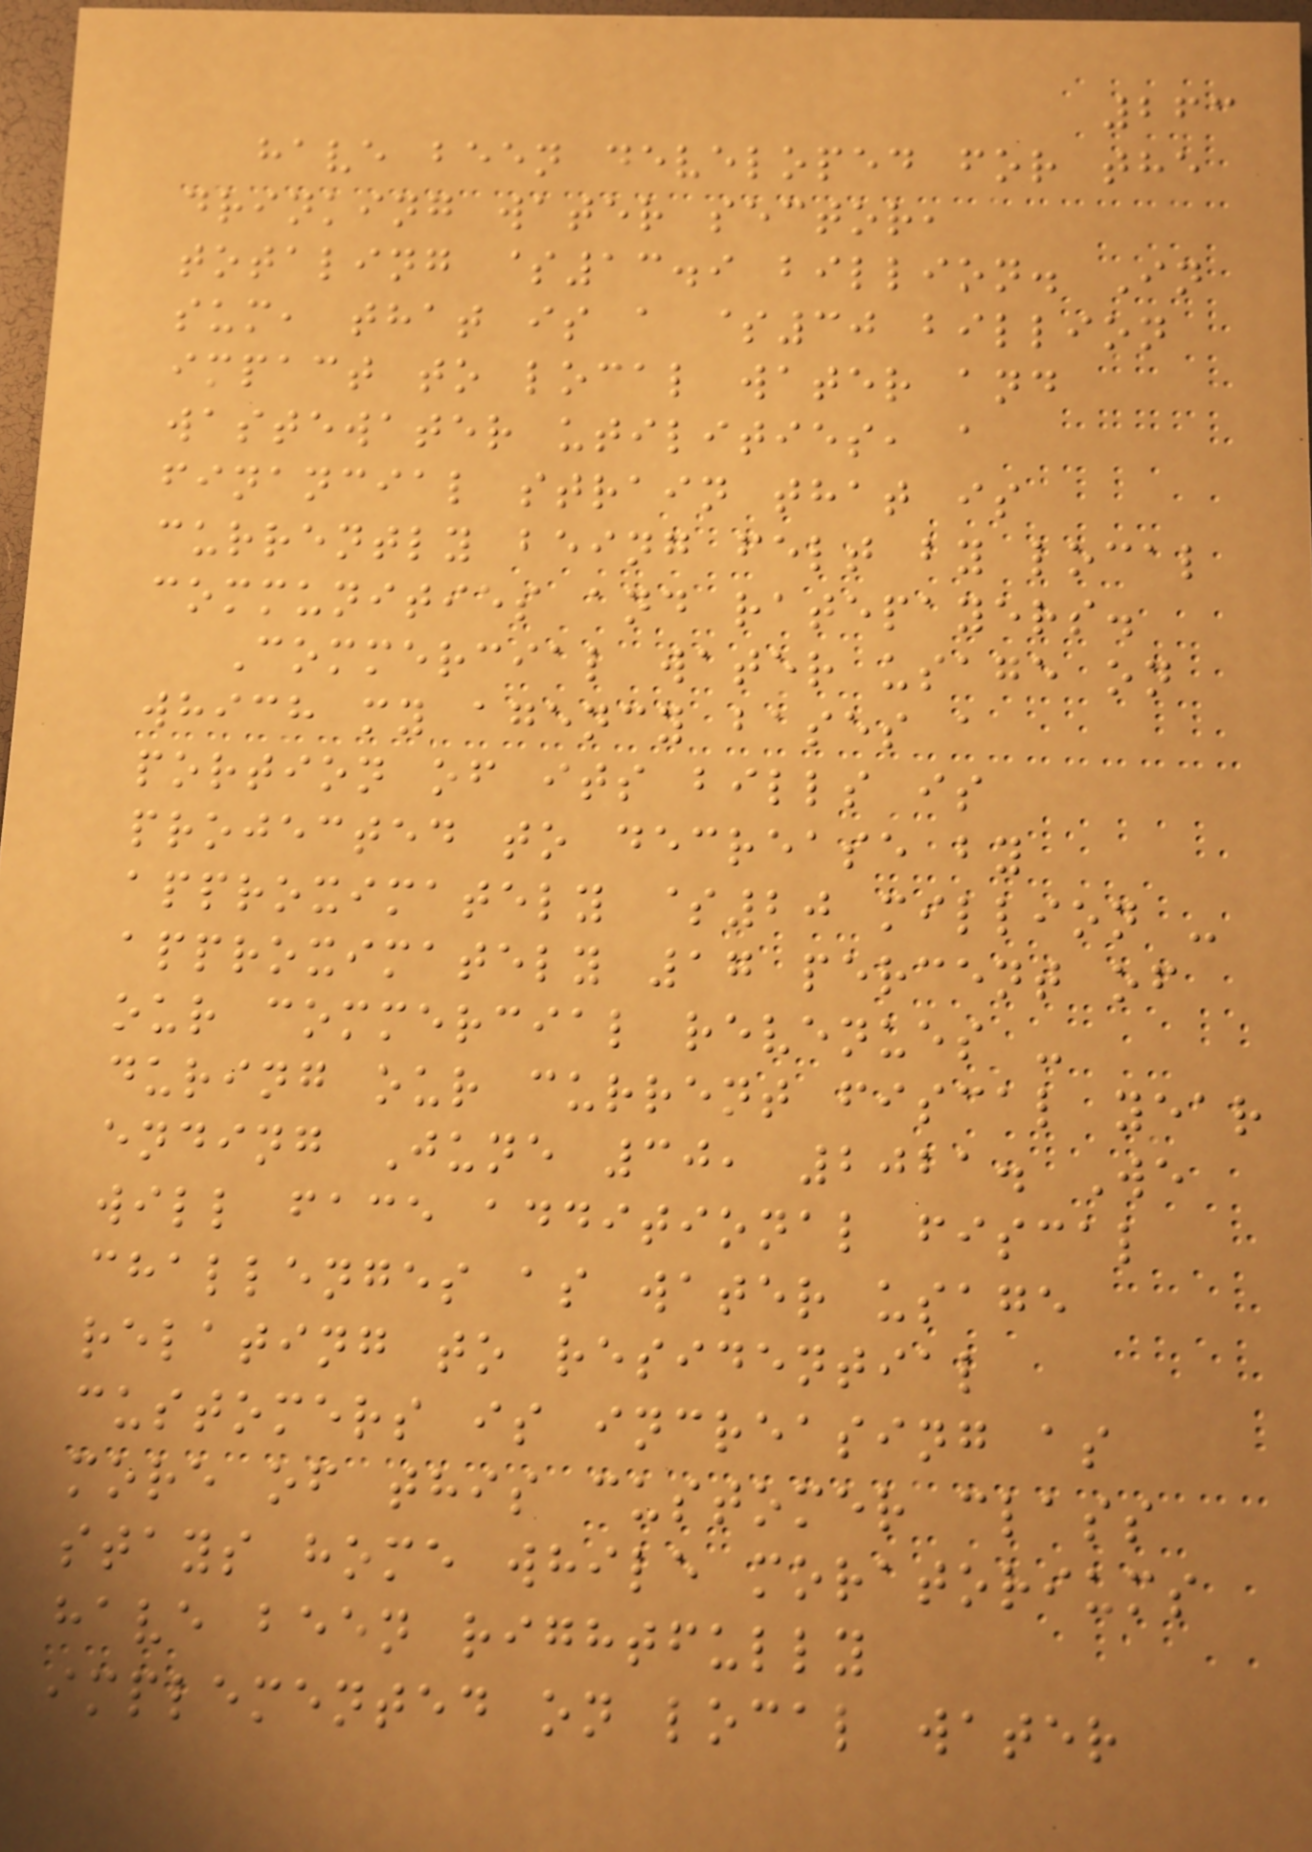263
have been developed for the
drinking water sector,
totaling $13.9 billion. In
sum, that is a $30 billion
impact to local water and
wastewater utilities, a
financial strain that is
currently being felt by local
communities and ratepayers.
Commercial water usage on
which my agency bases a
portion of its bills is
projected to decrease by
approximately $20 million -
approximately 17 percent of
our commercial revenues -
during our current fiscal year
ending June 30, 2021. We
will face additional fiscal
challenges as water usage
relating to residential
customers is increasing as
more of this customer class
stays home while moratoriums
have been rightfully
implemented on local water
